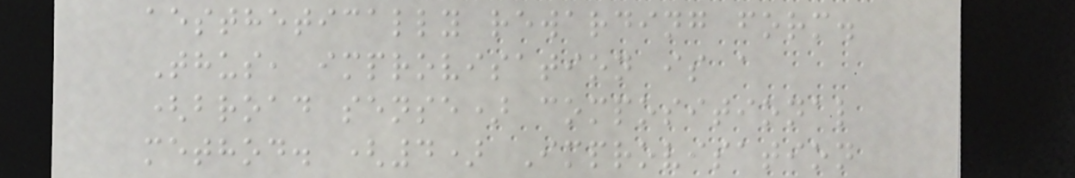aesthetically rewarding form.
Thus, improvisation is a
(broad sense) compositional
method. (4) Improvisation
